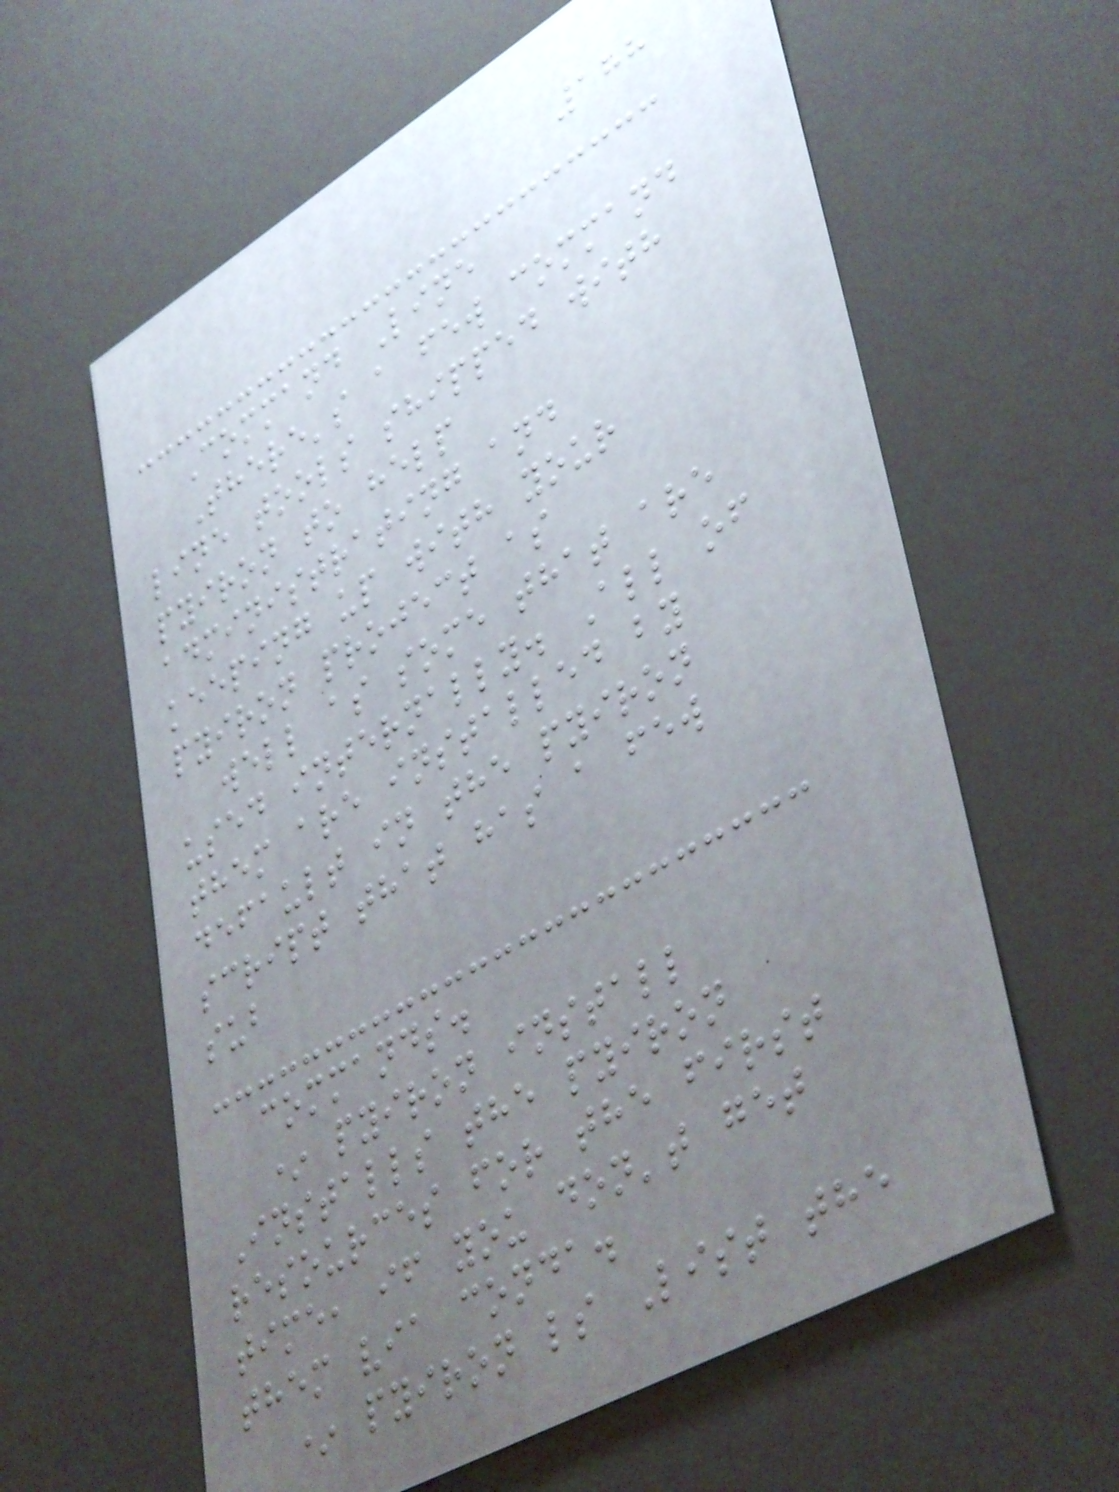188
Command Line
There's a few command
line tools shipped with
pyiron to help
administrating and
keeping up with your
pyiron project as
well as some that are
used internally. All of
them are installed by
default in the pyiron
script that has a few
sub
commands.
* pyiron install
Installs the pyiron
resources for the first
time, if you don't get
them via conda.
* pyiron ls List the
